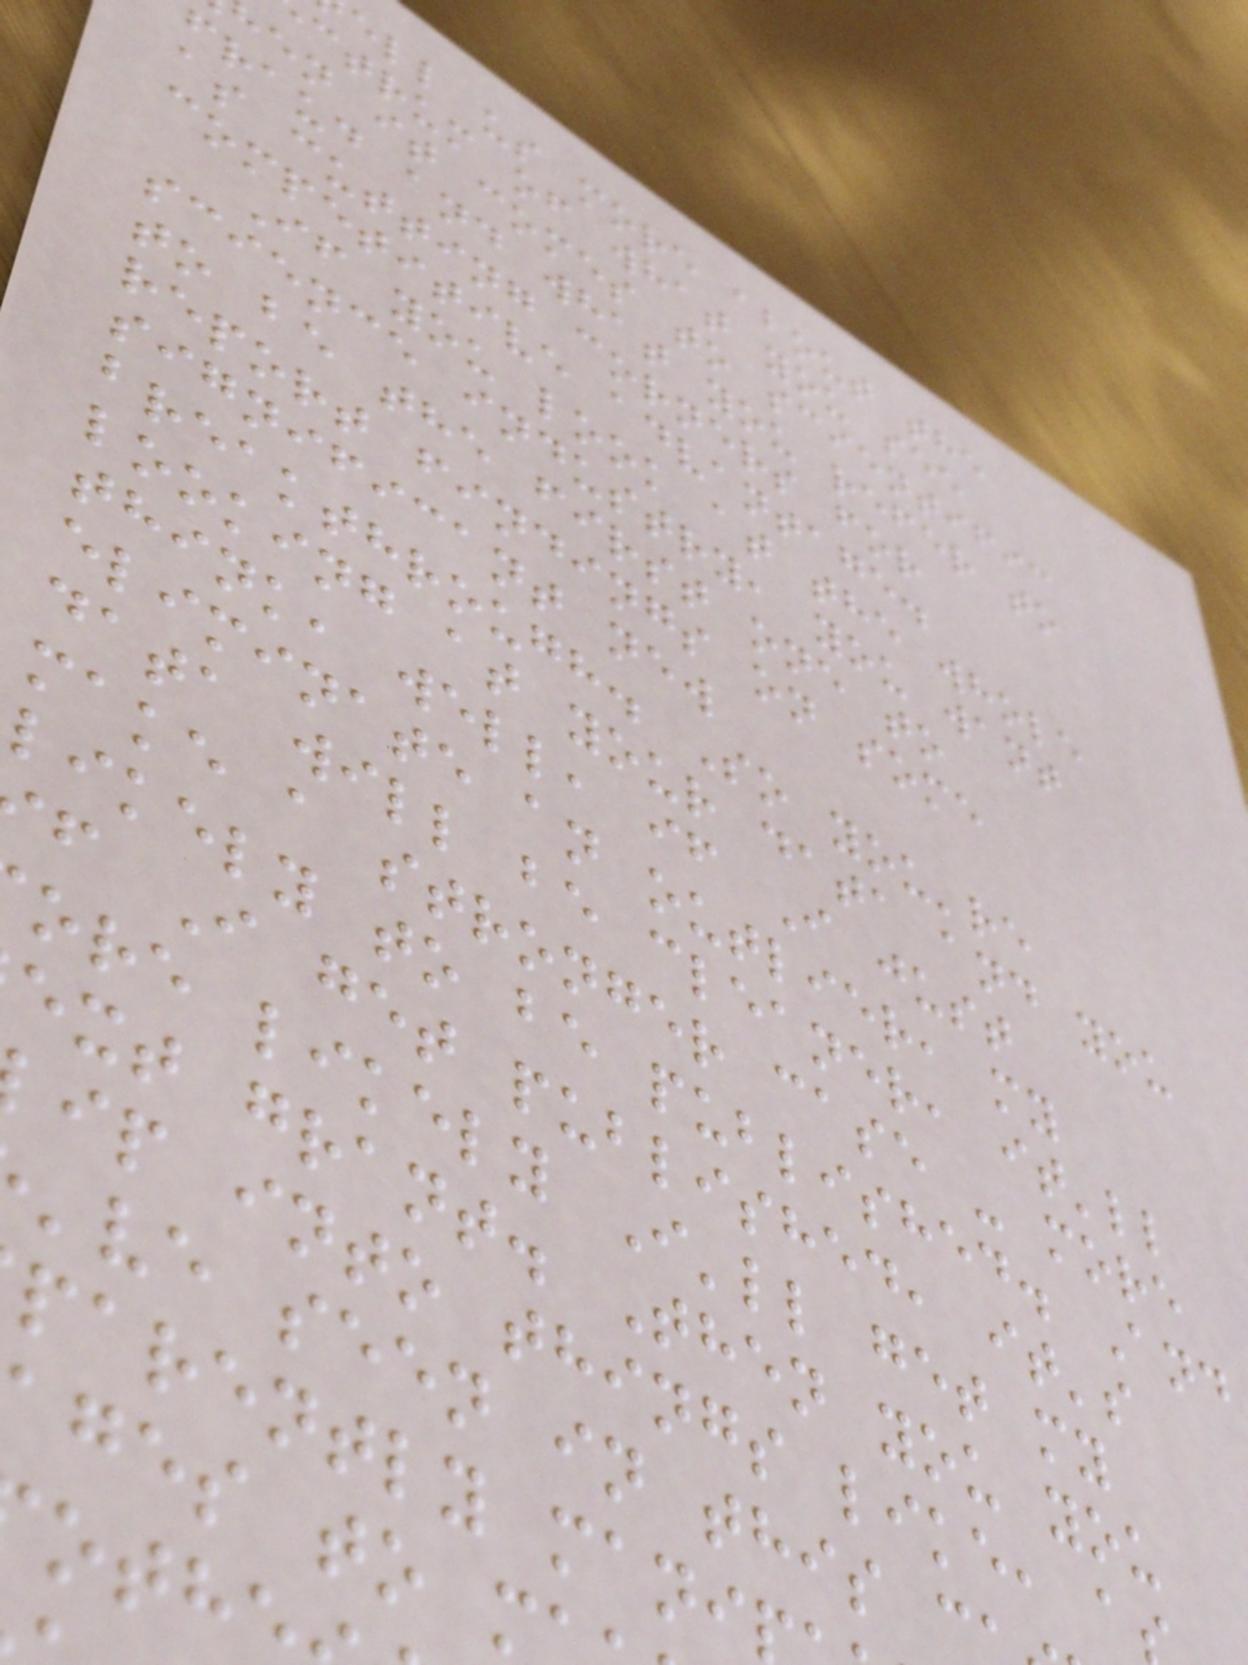ell us more about the
ctrum of what you see
en it comes to scientific
fraud and what you refer to
as cutting corners for
competitive advantage.
If you look at the whole
science industry, you want
to be the first one to
report findings on some
significant new
breakthrough. So you're
looking at your data and you
think, well, if I just
eliminate an outlier, my
data will be cleaner, it'll
make a stronger case - more
likely to be published. And
f I get published, it's
ore likely I'll get my
ext grant. Then you you
ip into things like, a
've seen in this c
parently mani
ges to m
